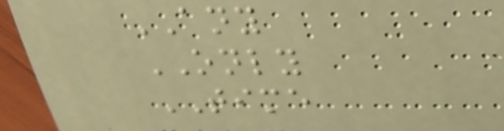ANY
ONLY
TIME
